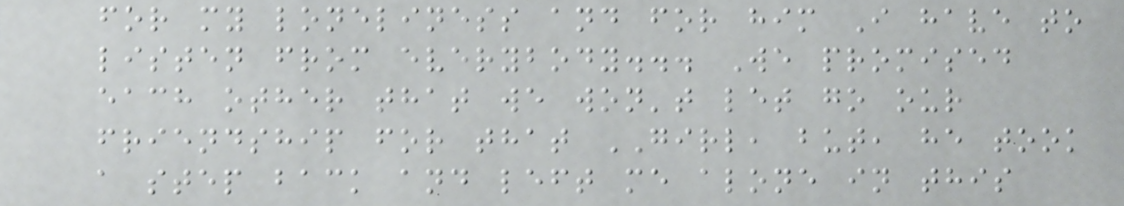for my loneliness and for him I have to
listen from everybody... We promised
each other that we won't let go our
friendship for that GIRL, but, he took
a step back and left me alone in this
